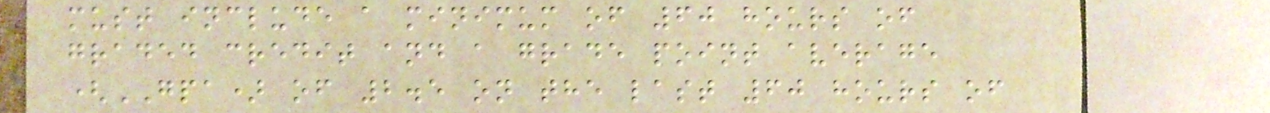must include a minimum of 60 hours of
graded credit and a grade point average
(GPA) of 2.5 on the last 60 hours of
